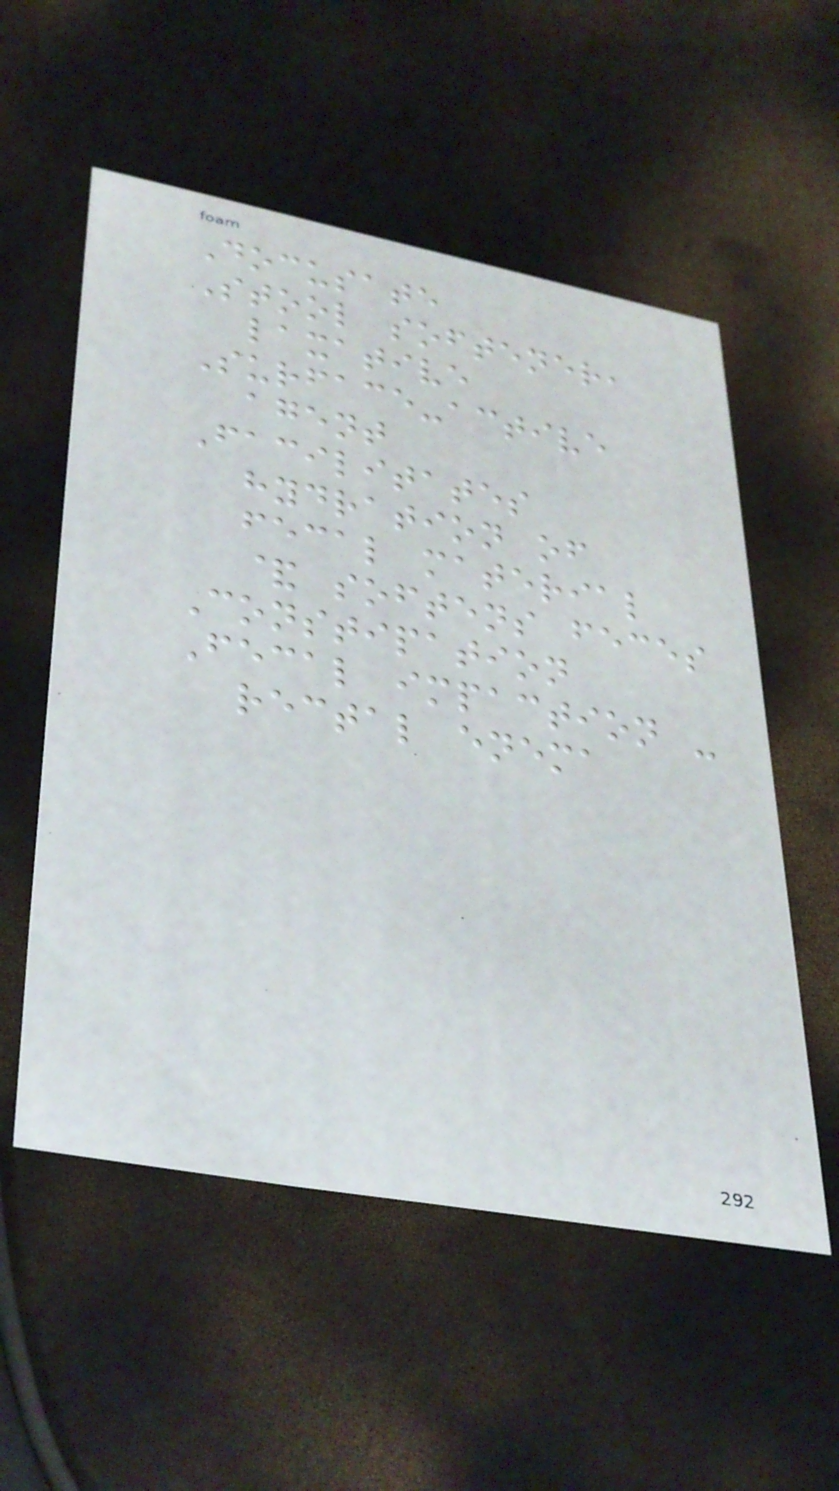Docusate
Stool softener,
laxative
Surface-active
agent
Facilitates
hydration of
fecal material
& softens feces
Constipation
Fecal impaction -
rectal enema
